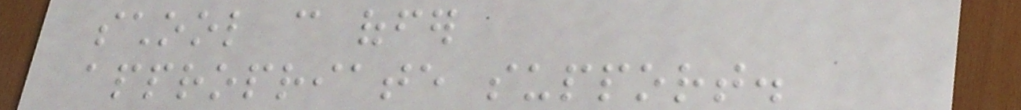school can offer
appropriate support.
